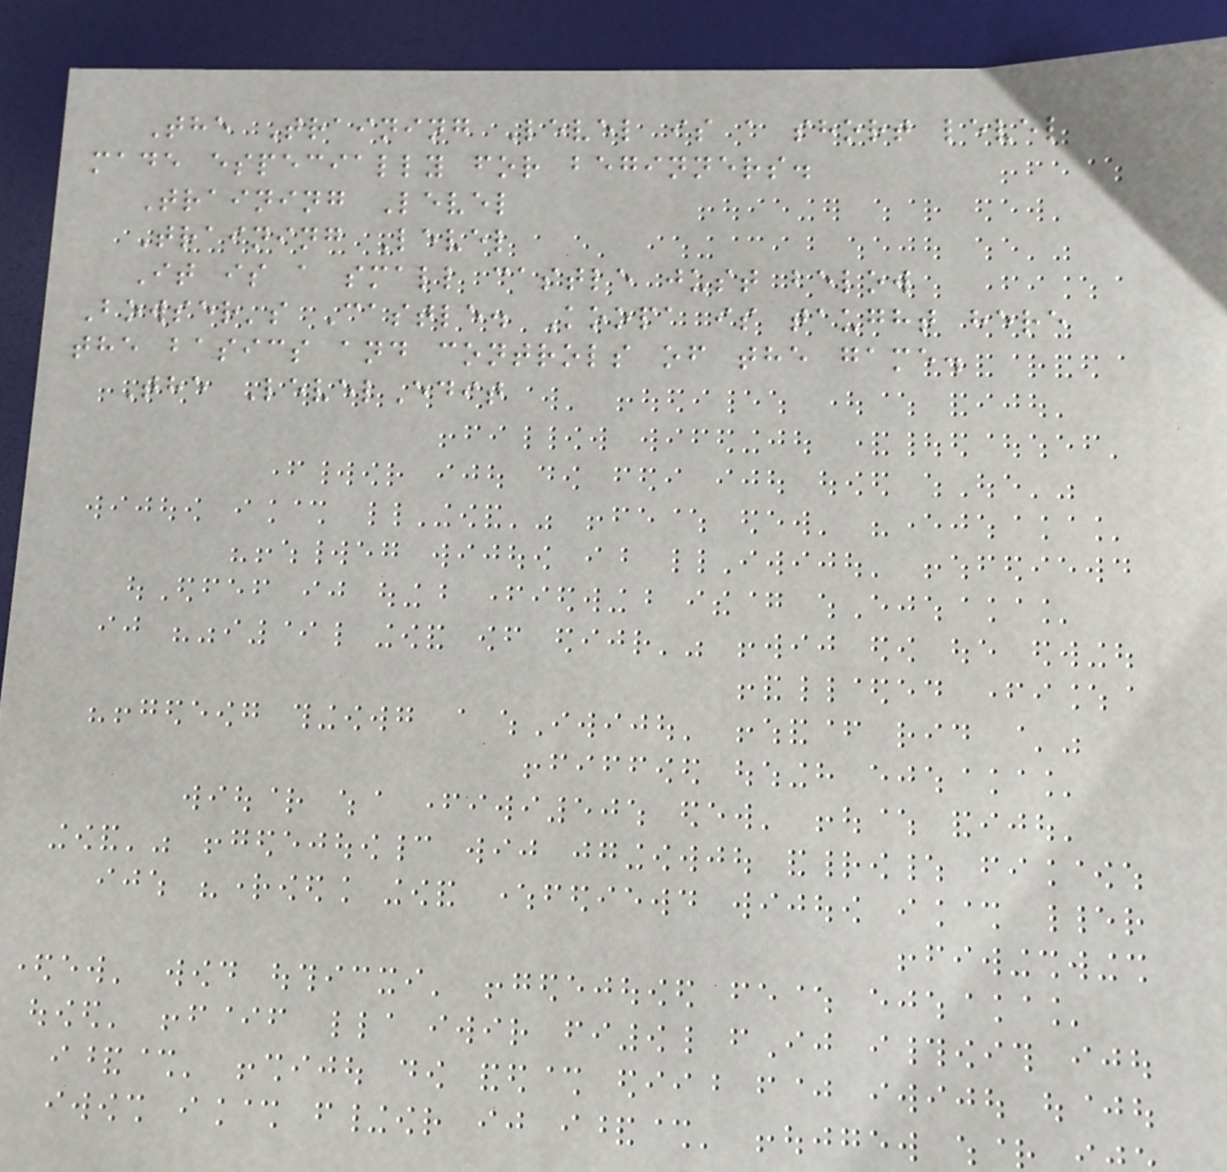The Training Level is a short level
made especially for beginners.
Training Level
Training Level
It is a small castle just below
Bowser's Castle. Koopa is taught here
the basics and controls of the game.
The LevelEdit
